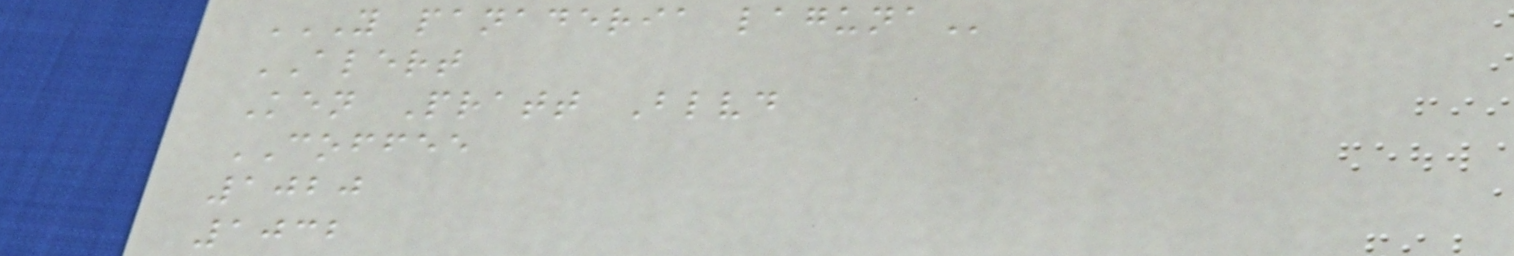Y PANADERIA LAGUNA
ALERT
Ken Pratt Blvd
COFFEE
1020
1032
